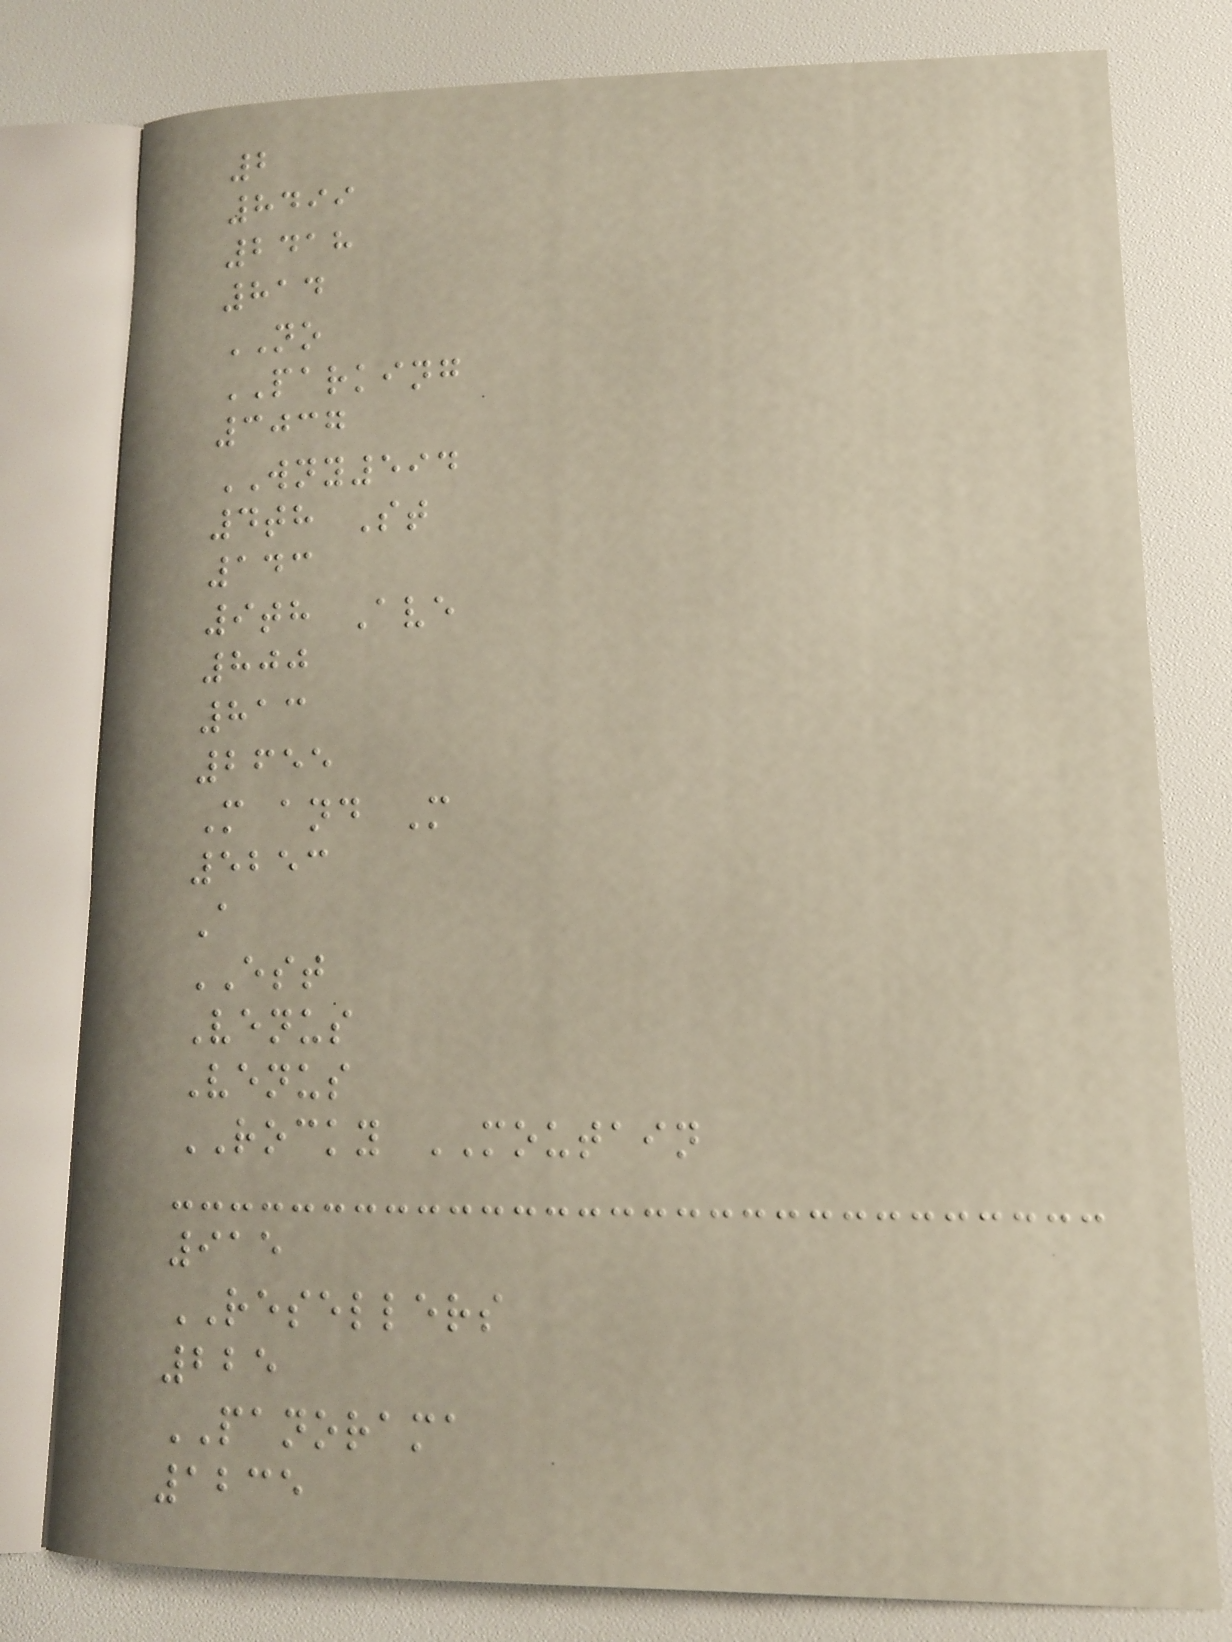2
8499
2418
814
NO
PARKING
3037
WNY594
4th St
143
9th Ave
800
813
2655
M and M
5253
A
EST
Venus
Venus
ROCKY MOUTAIN
915
RESELLERS
225
PANORAMA
1235
